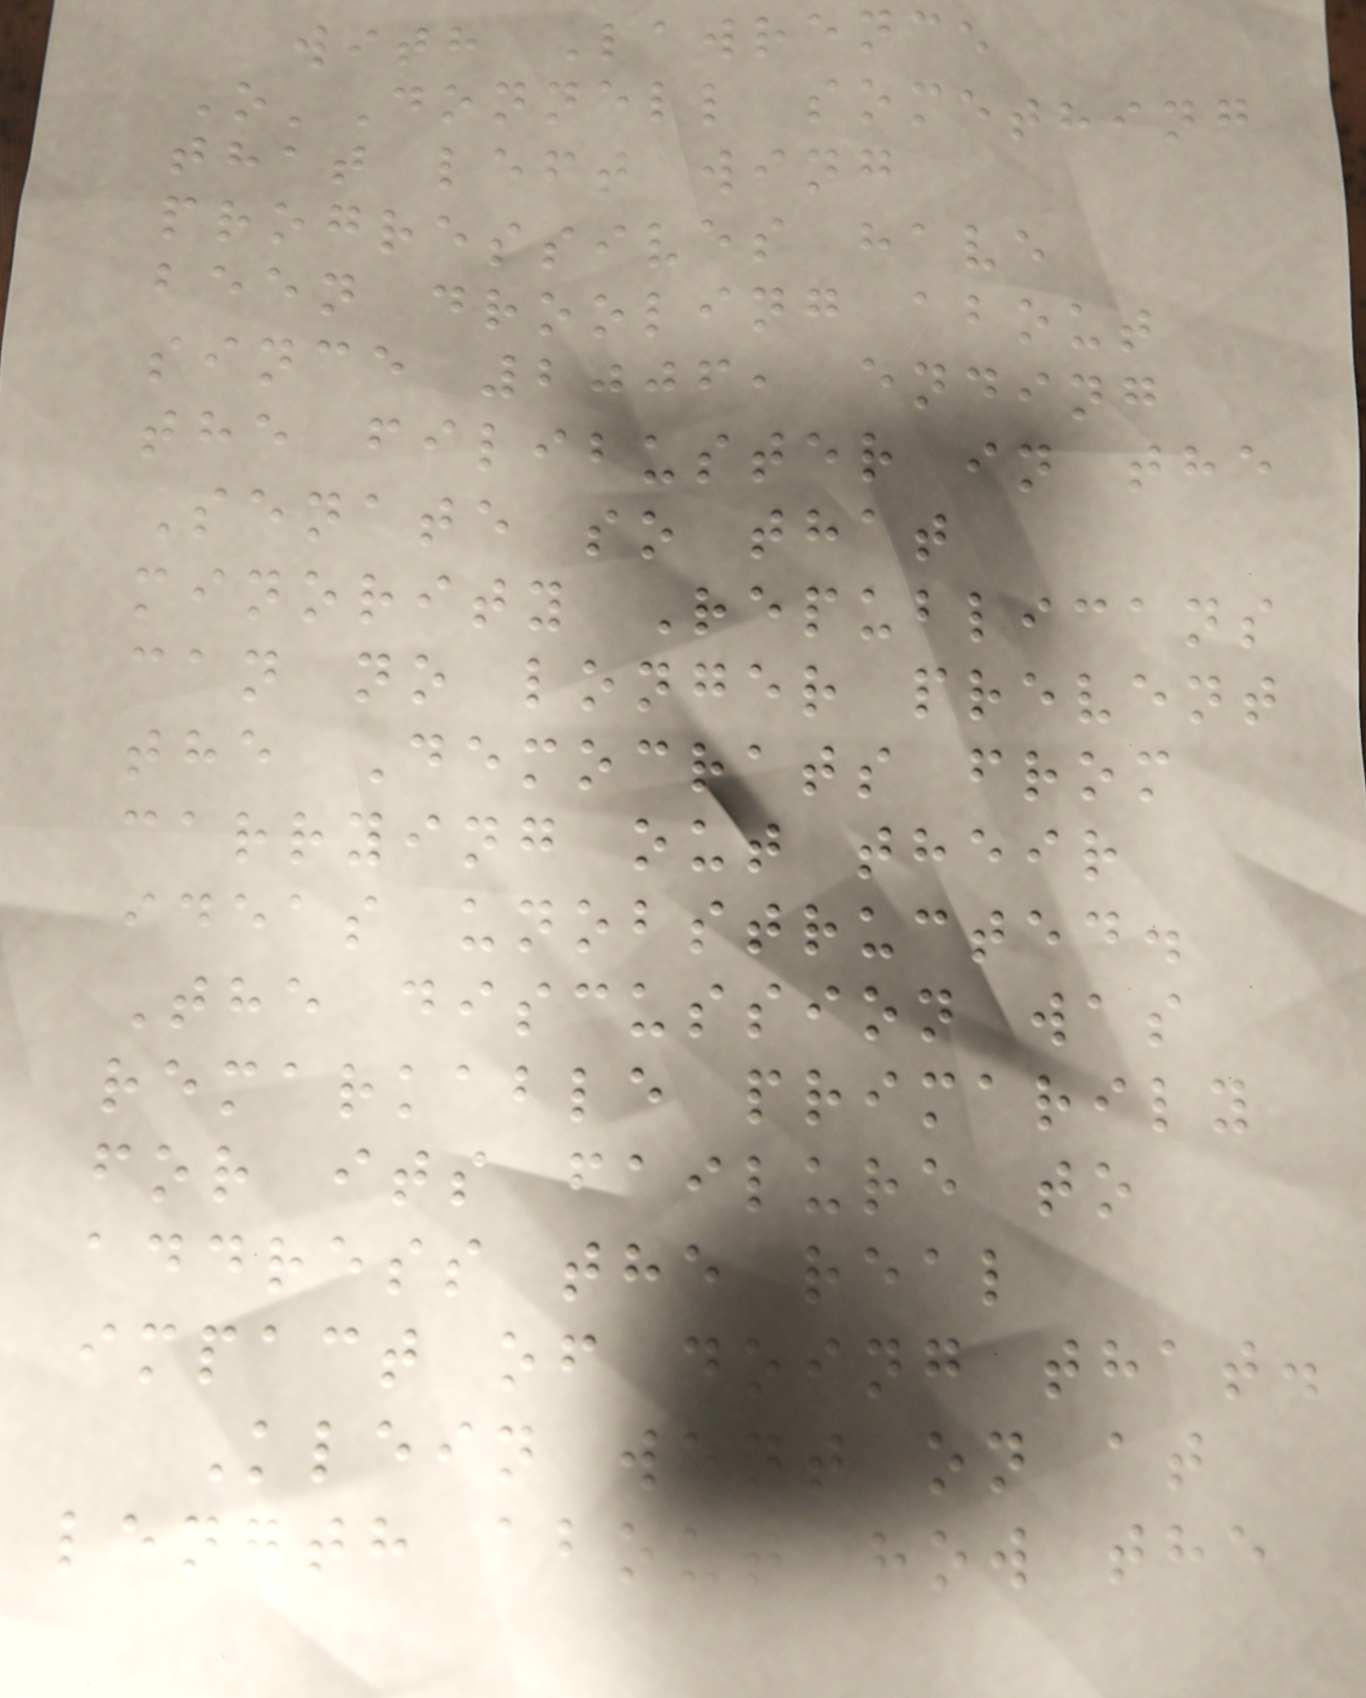with Lawrence
O'Donnell something
that left wing
progressives have
been drooling about
since 2006, ending
the filibuster in the
Senate so that
minority Republicans
can no longer prevent
the Democrats from
carrying out their
ideas unobstructed.
The discussion was
remarkable primarily
for its failure to
address the real
impact of doing that.
Klein went on at
length about how the
